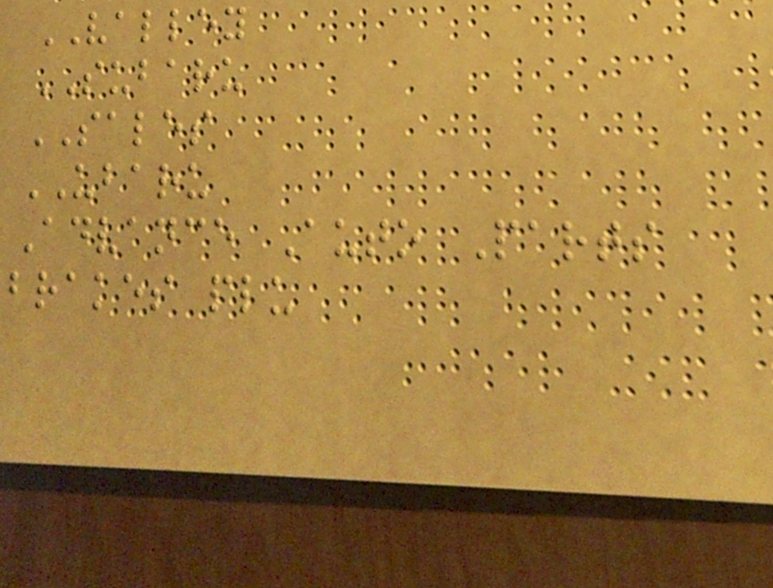VALLEY
SUBARU
SALES
UBARU
Advance Auto Parts
brakes plu
